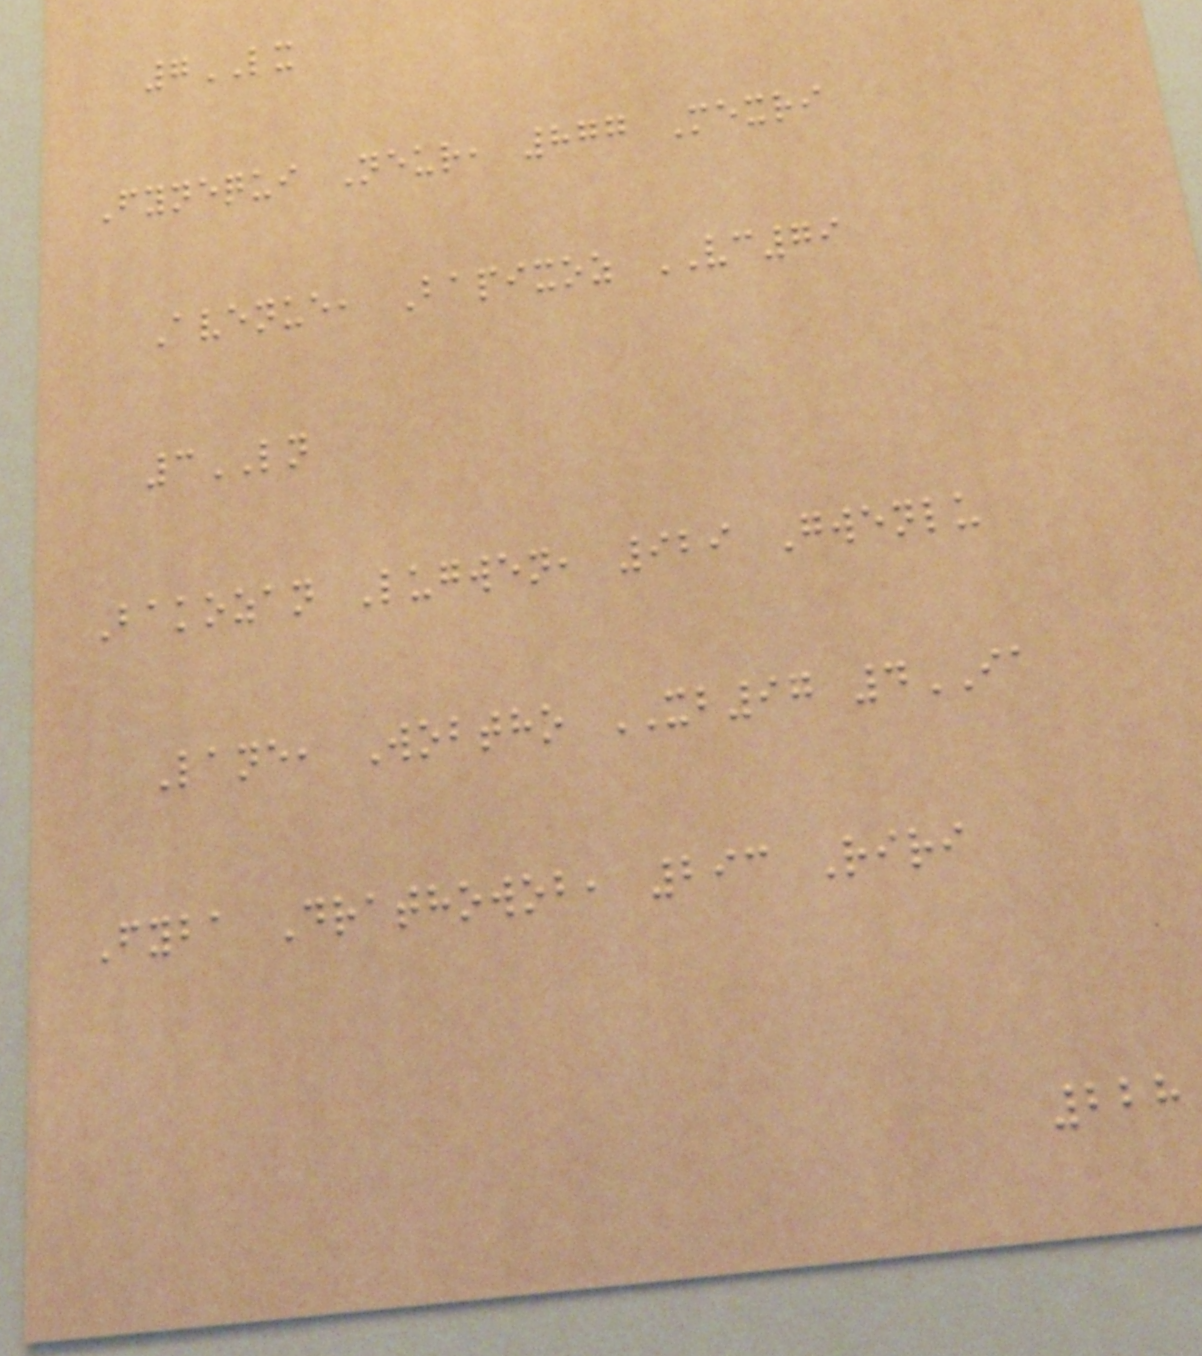7LX
Fynequi Neur, 877 Mexri
Avenue, Bapixoz VC79
3LN
Bakozan Lugwen, 929 Gwenlu
Lane, Wobtho XB97 4IA
Fyba Drathowob, 293 Riri
228
